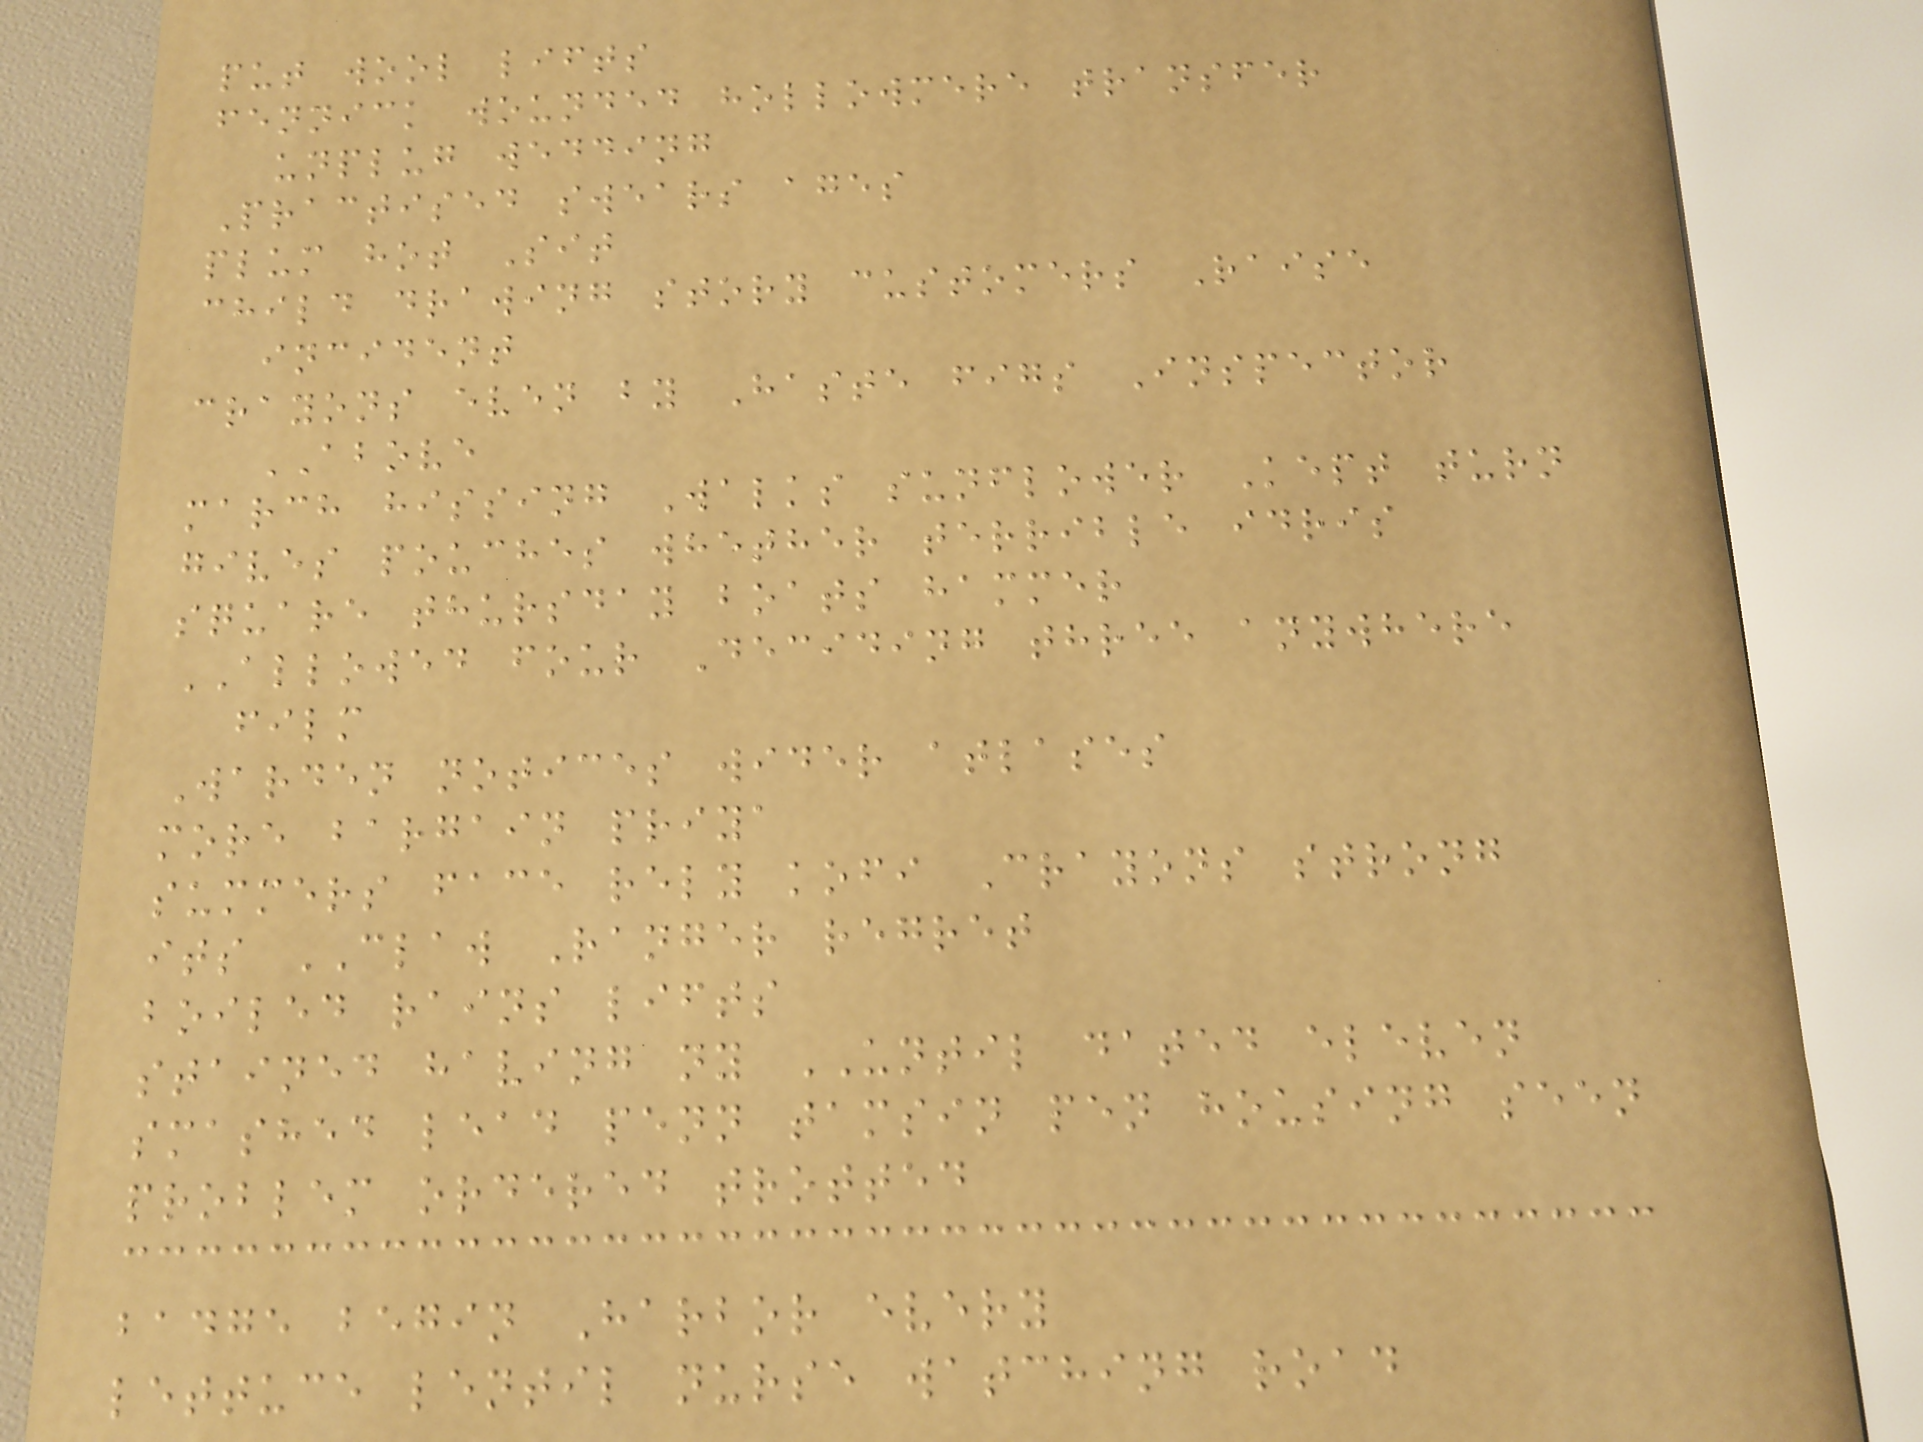put wool lifts
fennick wounded hollowmere transfer
unplug wedding
Practised swears ages
plum hot Sit
child drawing story customers Raise
incident
crayons even by Haste figs Inspector
ABOVE
march hissing Walks sunflower Kept turn
gives pouches whether terrible idris
square thursday boats hammer
ALLOWED four Deciding three anywhere
film
Warden notices wider atlases
more bargain priya
summers face rely kofi Crayons strong
its CLAW Ranger regret
boiled rains lifts
stained having ny UNTIL dated eleven
smashed lead penn tamsin pen housing seen
problem ordered trotted
badge begin Harbor every
lettuce lentil nurse watching road
